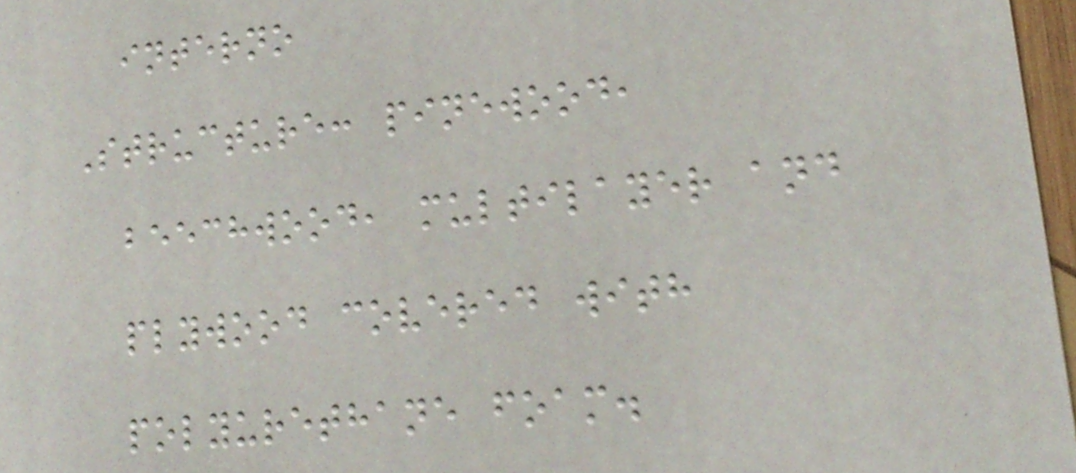interno
Structure: pinewood,
beechwood, multilayer and
plywood covered with
polyurethane foam.
